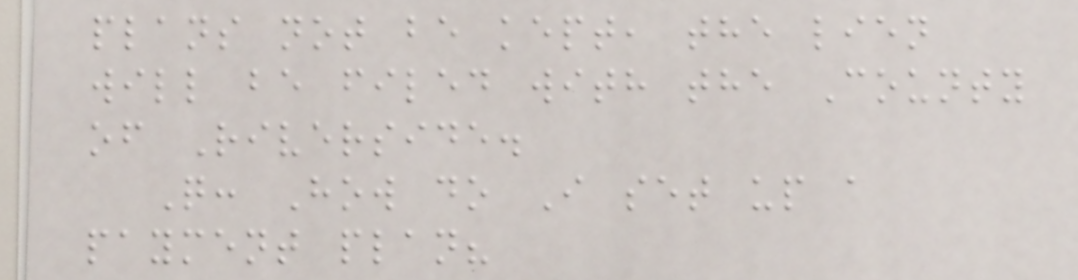plans not be kept, the lien
will be filed with the County
of Riverside.
Q: How do I set up a
payment plan?
